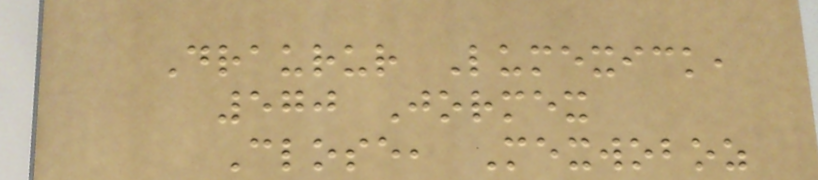Draurur Lumexick,
570 Jormex
Close, Mexwoboz
